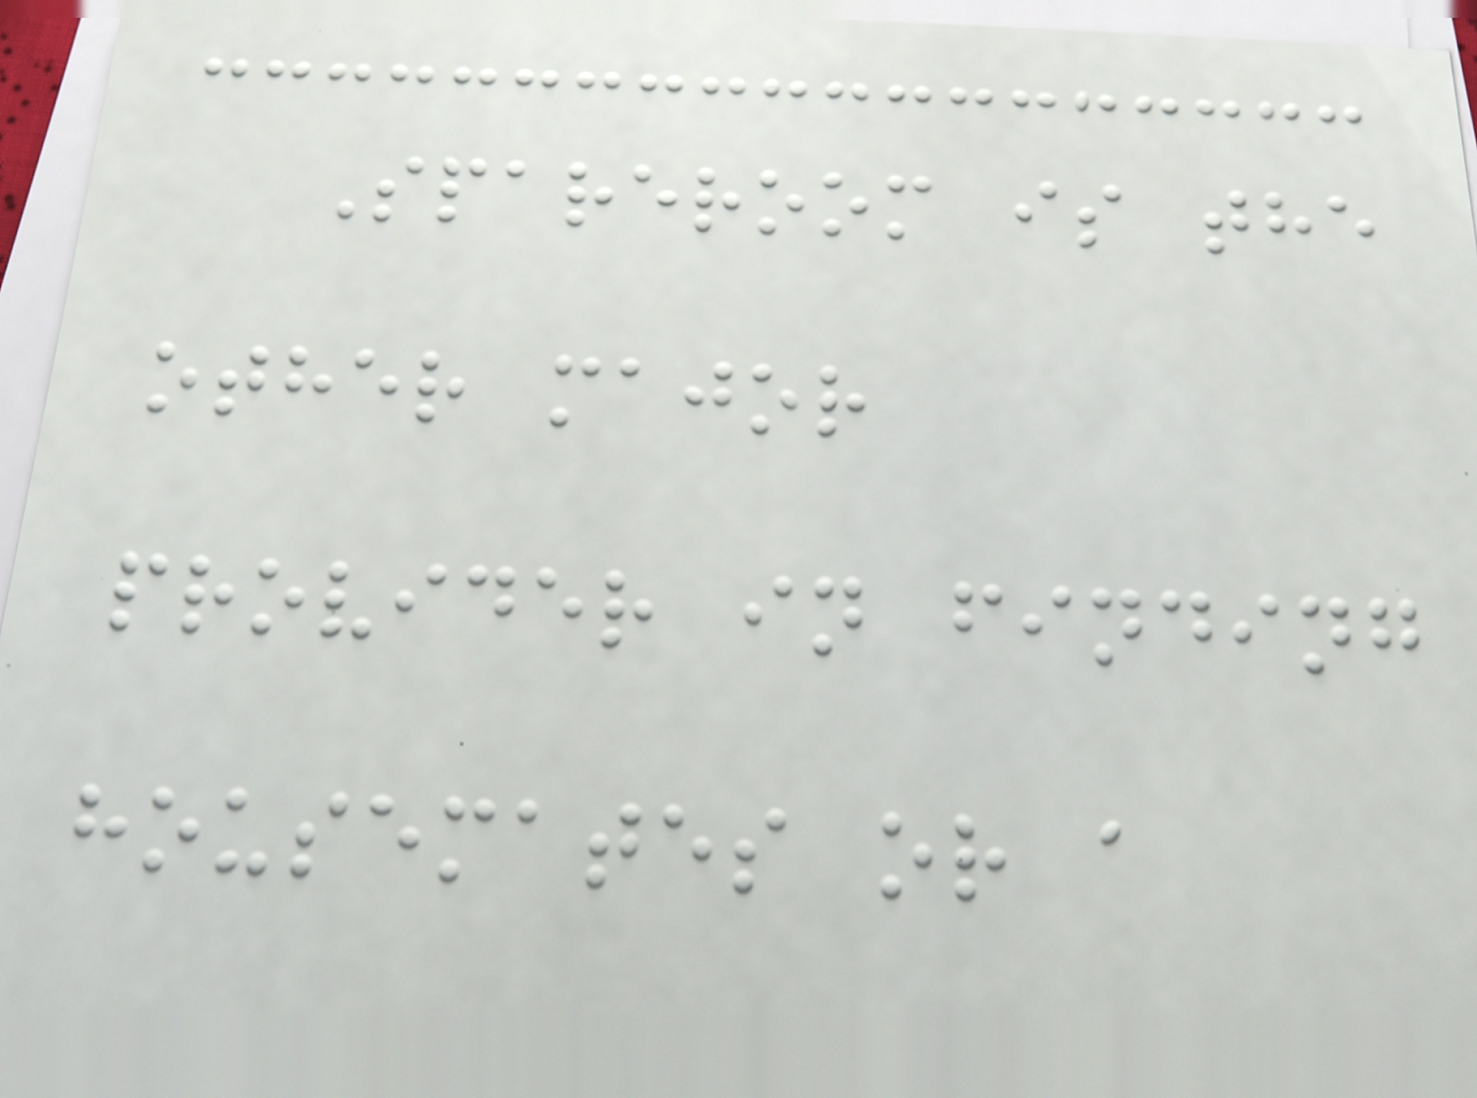Spareroom is the
other major
provider in finding
housemates or a
